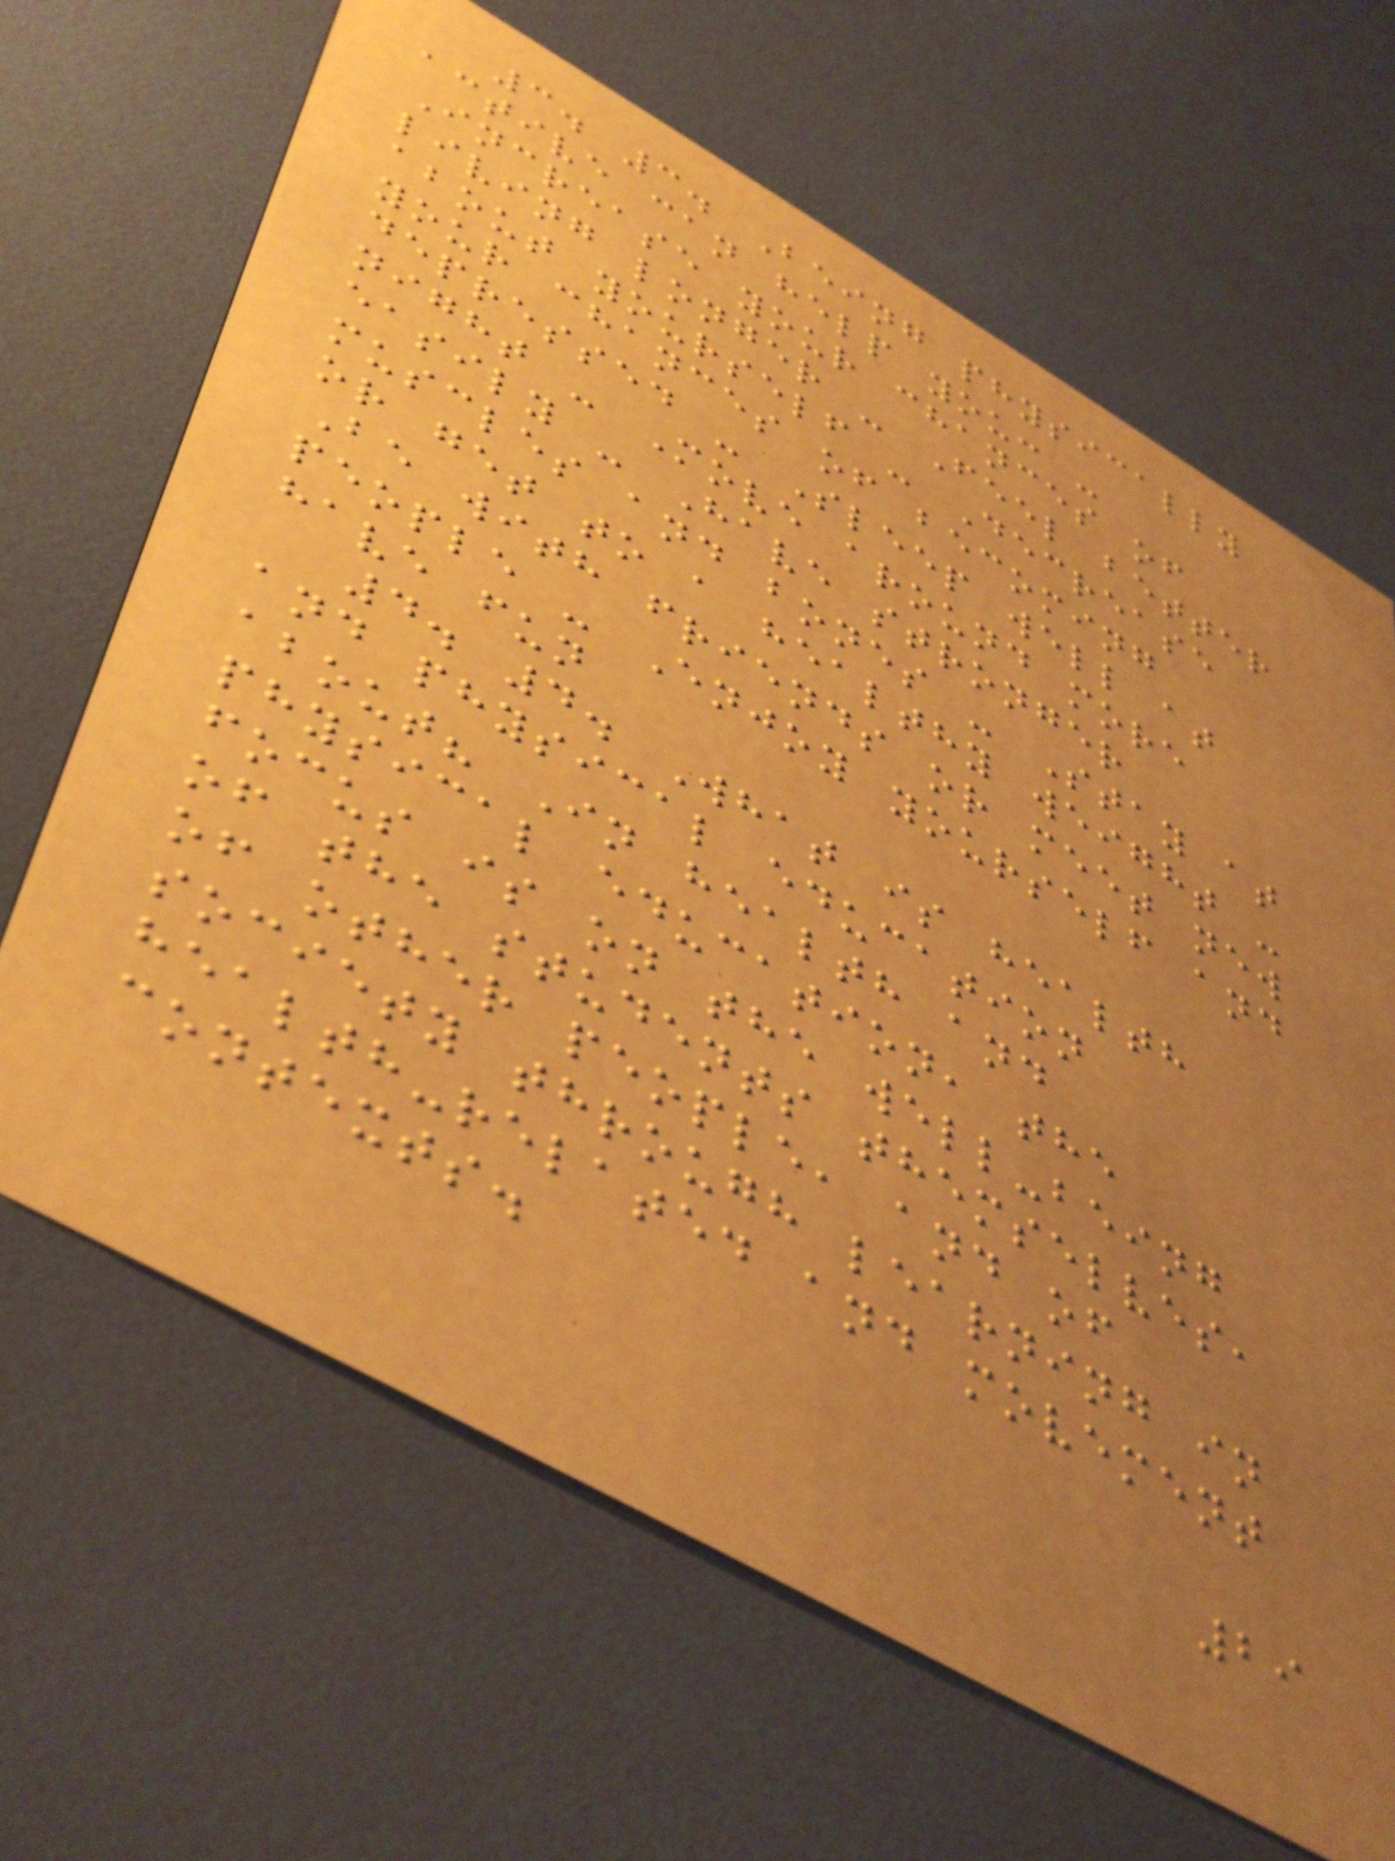3. 3. Being physically
active can help you: -
Increase your chances of
living longer - Feel better
about yourself - Decrease
your chances of becoming
depressed - Sleep well at
night - Move around more
easily - Have stronger
muscles and bones - Stay at
or get to a healthy weight -
Be with friends or meet new
people - Enjoy yourself and
have fun
4. 4. What is health
and physical education
about? In health and
physical education, the
focus is on the well-being
of the students themselves,
of other people, and of
society through learning in
health-related and movement
contexts.
29
